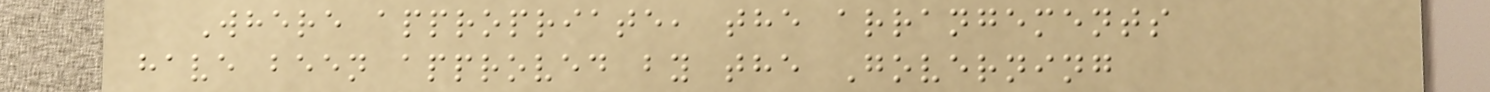Where appropriate, the arrangements
have been approved by the Governing
